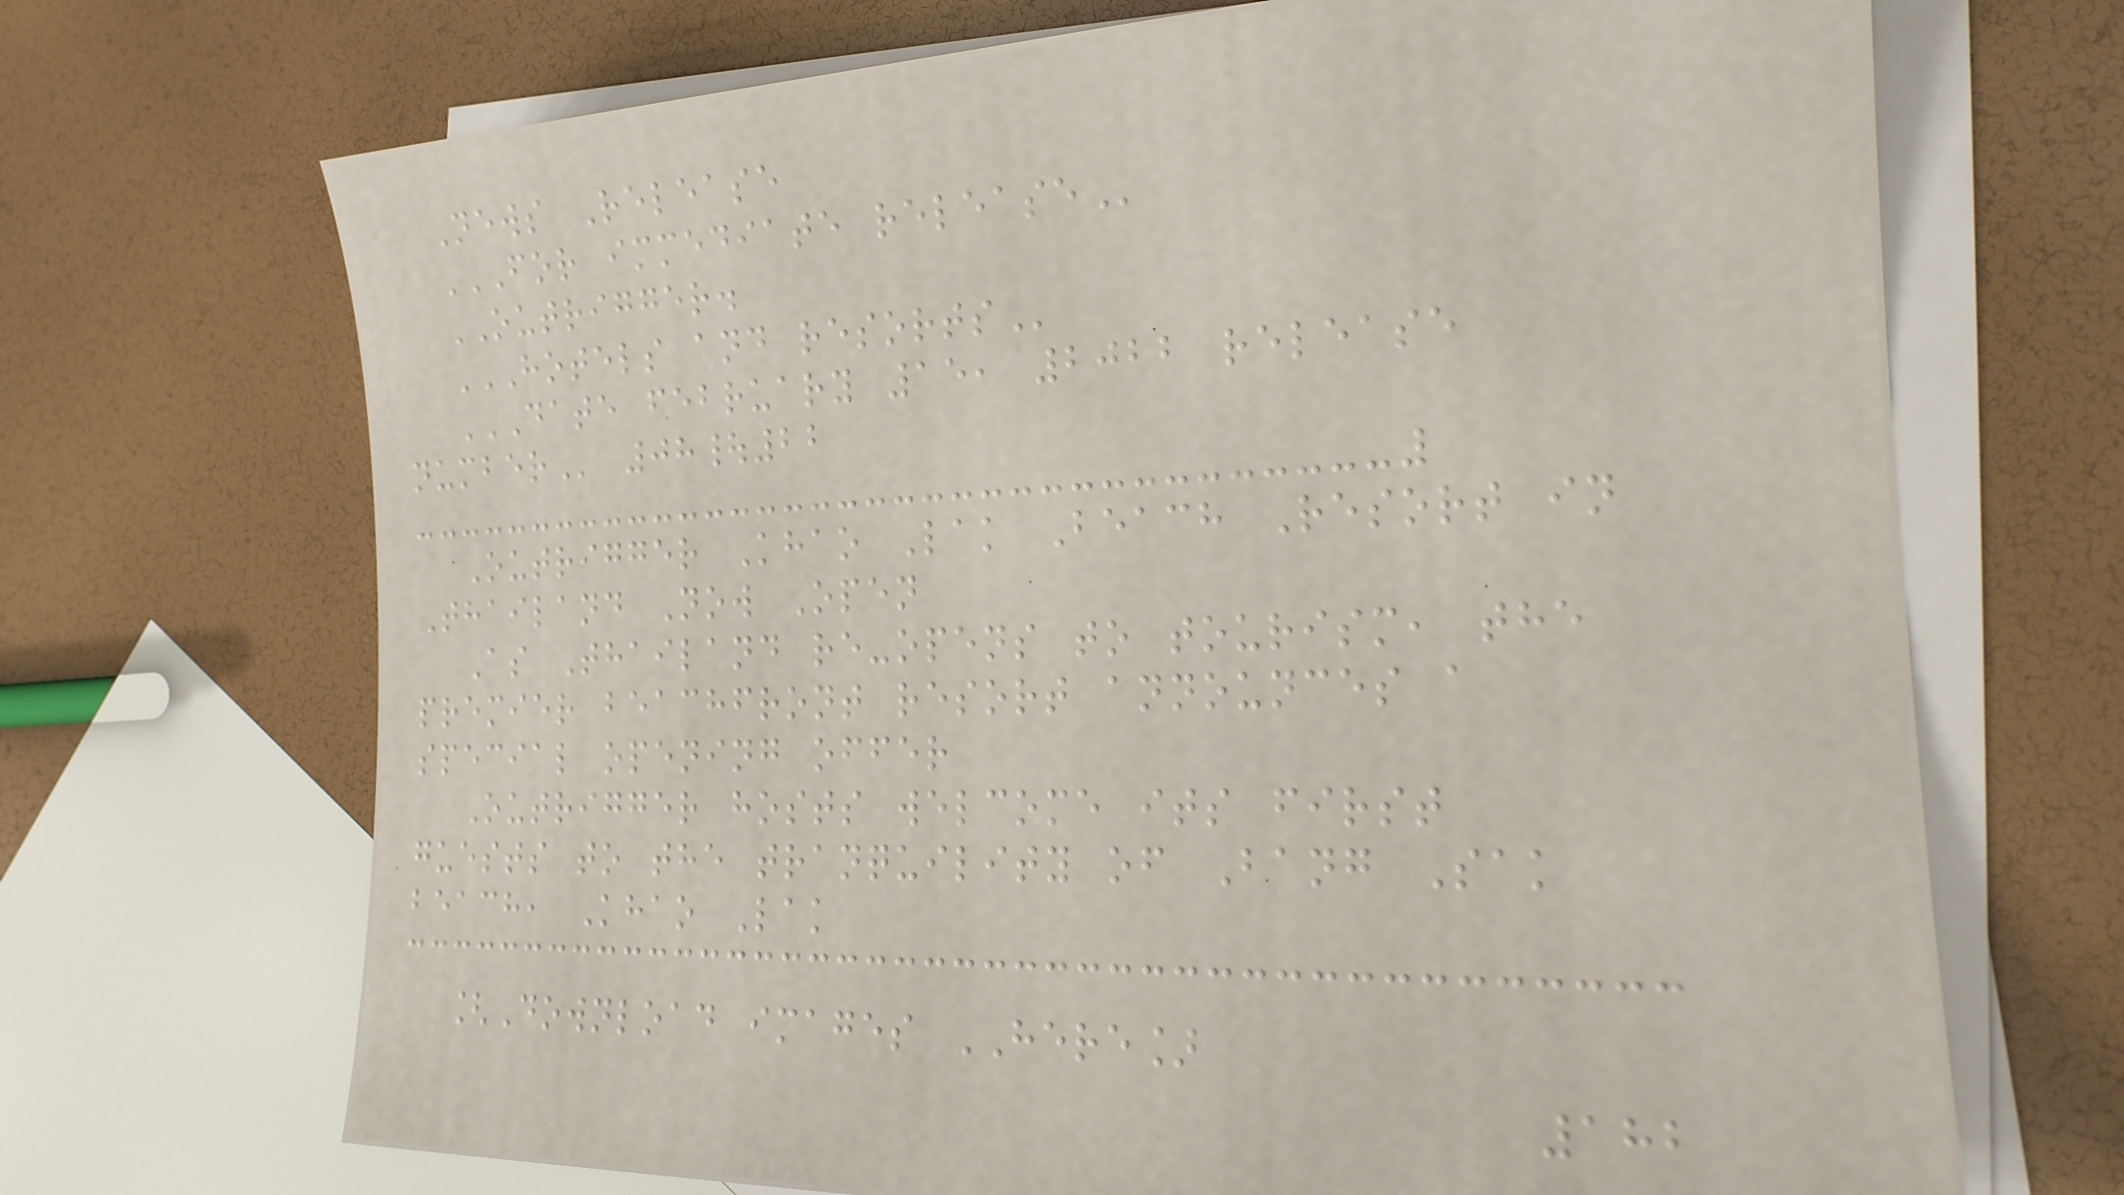News Release
FOR IMMEDIATE RELEASE
OUTRIGGER.
HOTELS AND RESORTS
DATE FEBRUARY 15, 2022 RELEASE
NUMBER 08|22
Outrigger Khao Lak Beach Resort in
Thailand Now Open
As Thailand re-opens to tourism, the
premier beachfront resort announces a
special opening offer
Outrigger hosts welcome its first
guests to the tranquility of Bang Sak
beach, Khao Lak
[Download images HERE]
182
